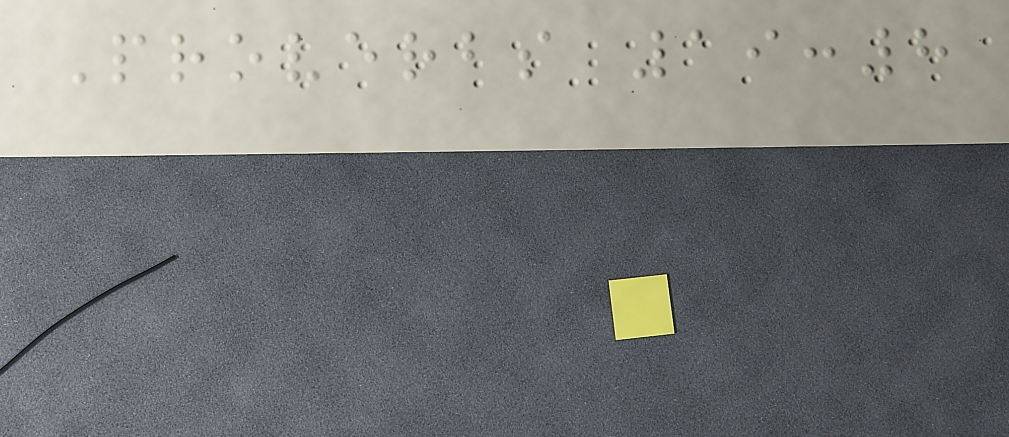Proverbs 19:8
